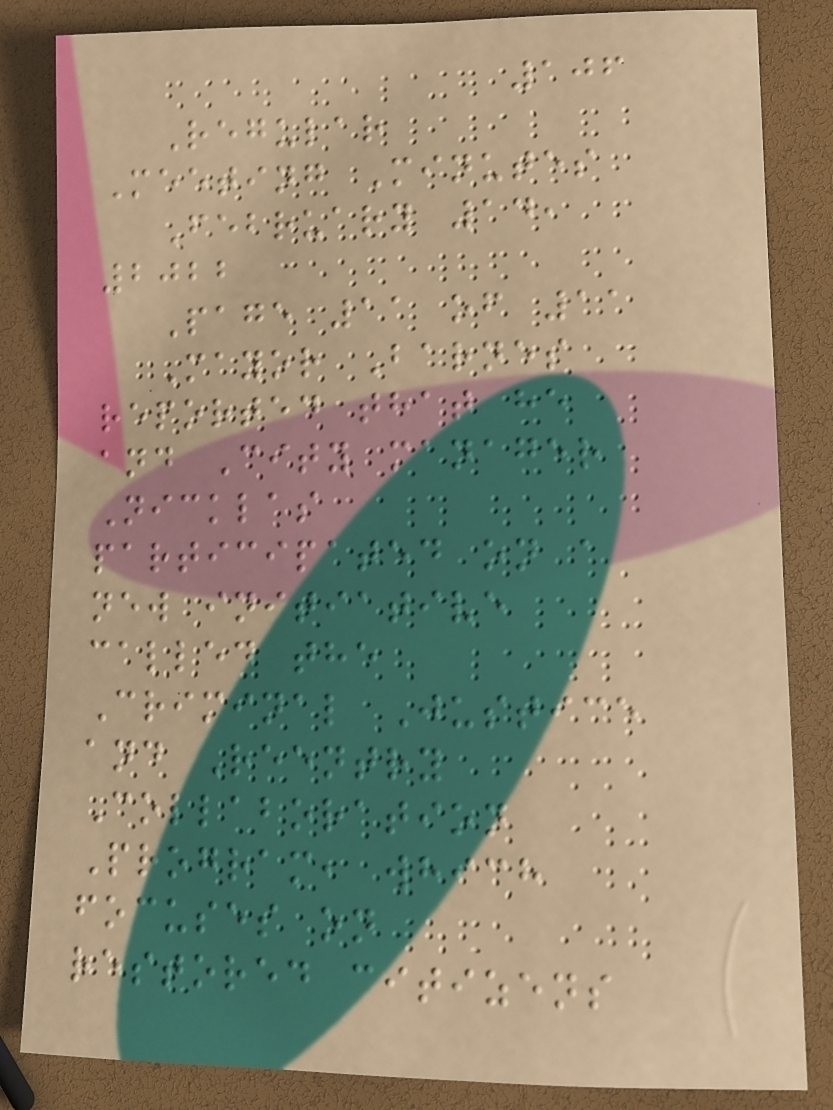106
Regular
Meeting Minutes
February 14,
2022
Page 11 of 11
Mayor Barnes
reported that he
and City manager
Nicklas
participated on a
new initiative
called the
Criminal Justice
and Reentry
Collaboration
Program, which
focuses on
restored citizens
